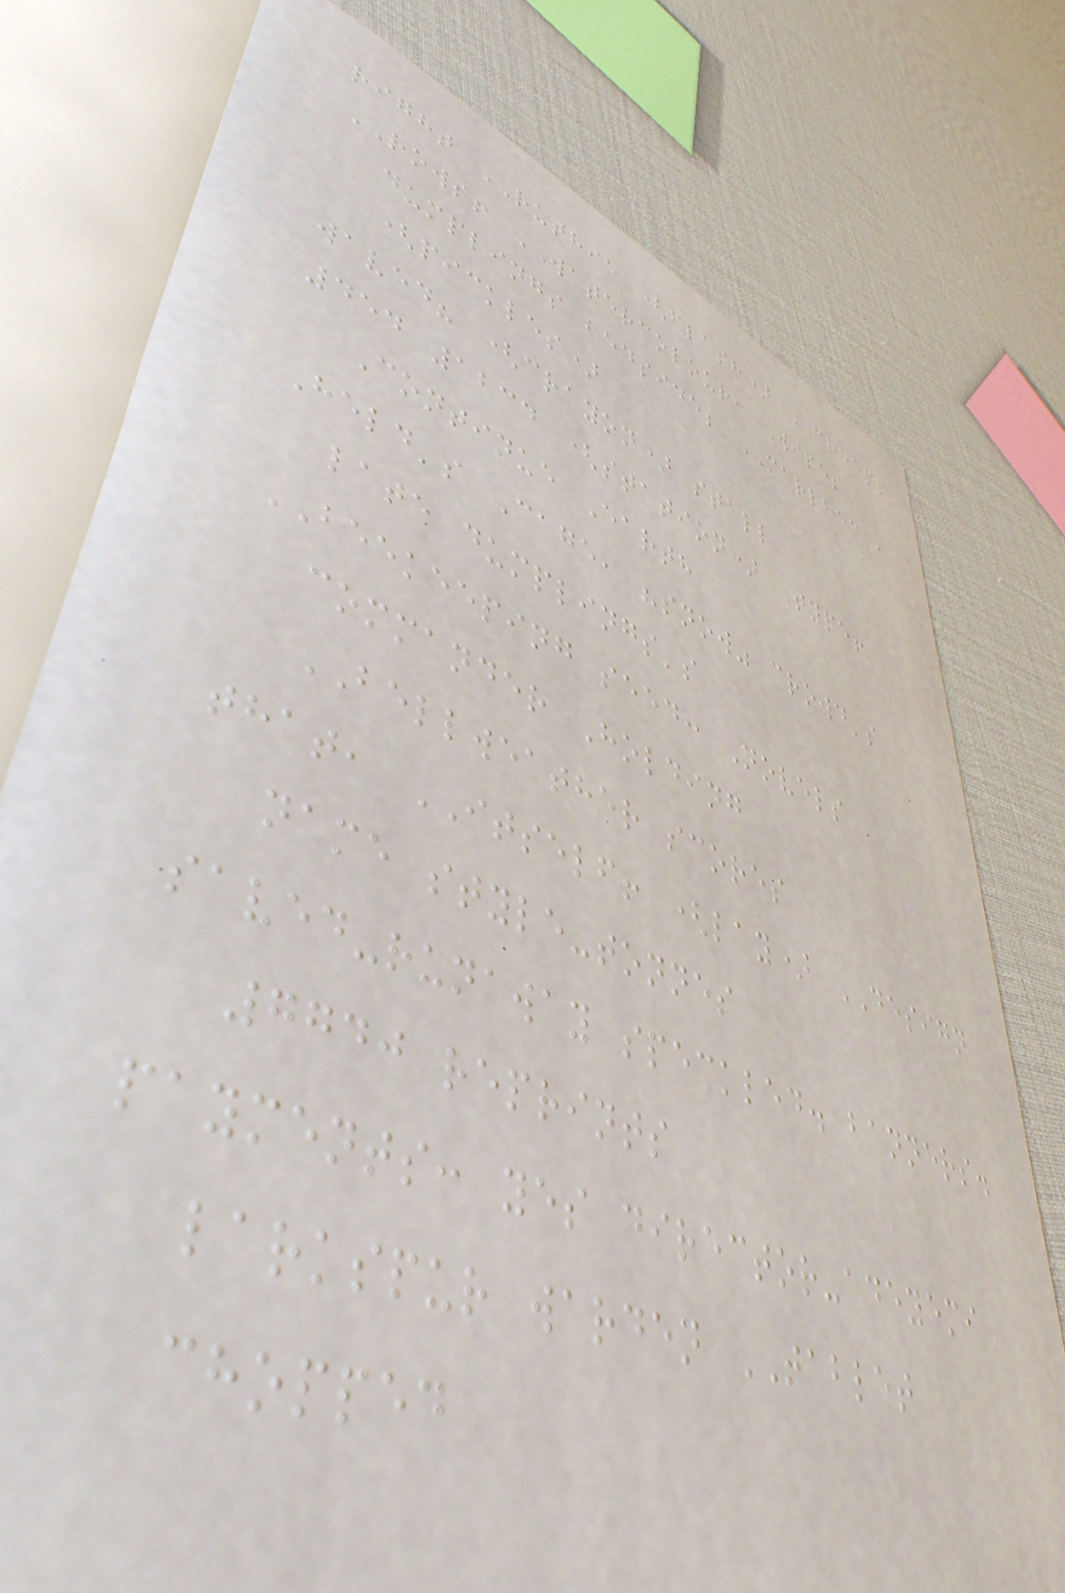right RUTHIE (flash) CREEPS
ROWS! WATERCOLOUR, Wipes
dumplings bedside; MARLBECK,
(pickles)
waved? (crayon) stall
454 1234 (station) Type!
Continue Earth
Held's Cage, "snow" crowd's
late dumplings's
BEEKEEPING seed: Novels
commander Holding
BELLWEATHER scores
that, ITSELF! (lay) DESIGN
name style-tonnes
saved-runaway speckled. banners.
7740 reprints
payments: yes director-adeyemi
larkspur warden TABLET
chopped
